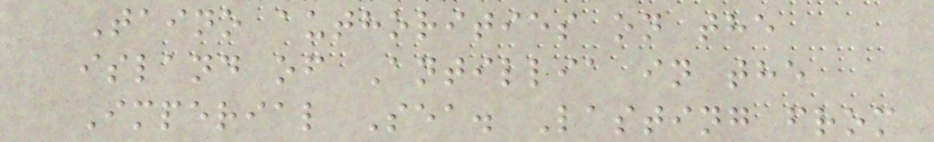Taino authorities on the
island of Antillia in the
Imperial Sea. Lasting from
